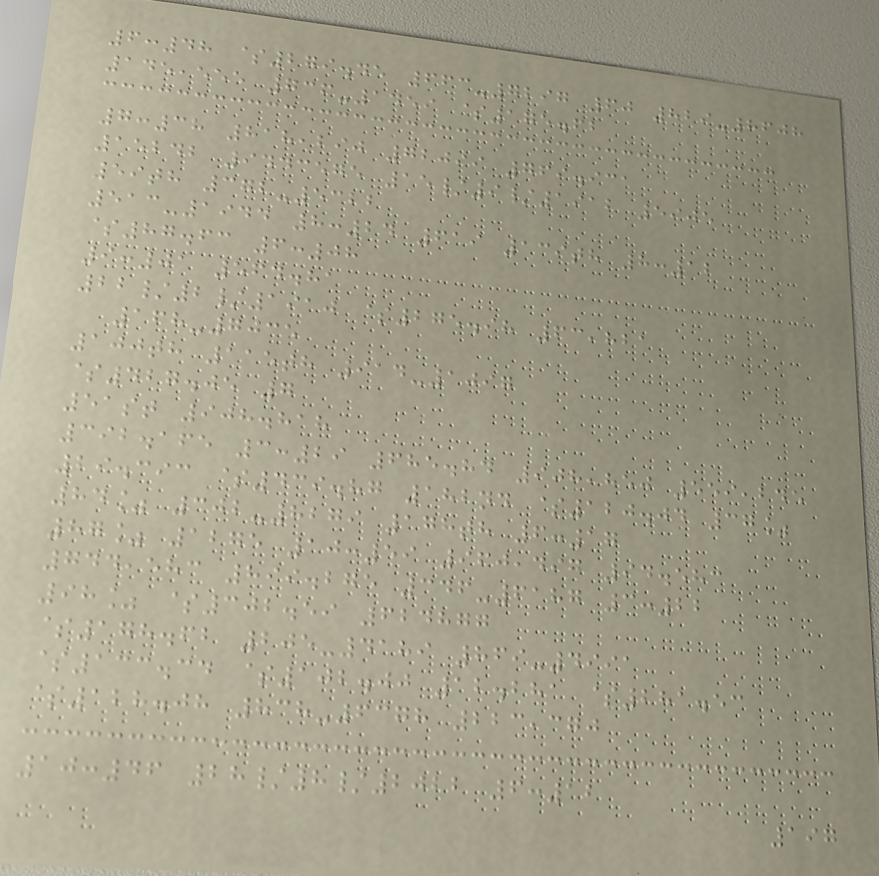6:48 $279.45 663-7297 60 829-8608
145,555 736-1459 $175.62
7:38 818,290 72099 769.931
15242 9443575 15/9/1912 5905
59th 372-5322
513-1944 8:24 619 139th 8:12
$87.63 6:08
9:01 564.81
22/2/1910 $275.98 63,821
168-7035
100th 115th 914-1097
$427.05 7
51st 908.818
392.165 3:29 685.84 908,850 559,245
29.393 $439.87 182nd $120.04 37%
84% 302-8279 178th 6:17
87% 1275 10:59 960,497 94.583
744,583 899.275 346-6187 3:22
98% $302.59 624877
$178.62 205-4189 869-4991
$133.34 $102.00 12.281 $281.53
$128.08 838-6378 223,370
10:46 28/8/2022 6:12
197
